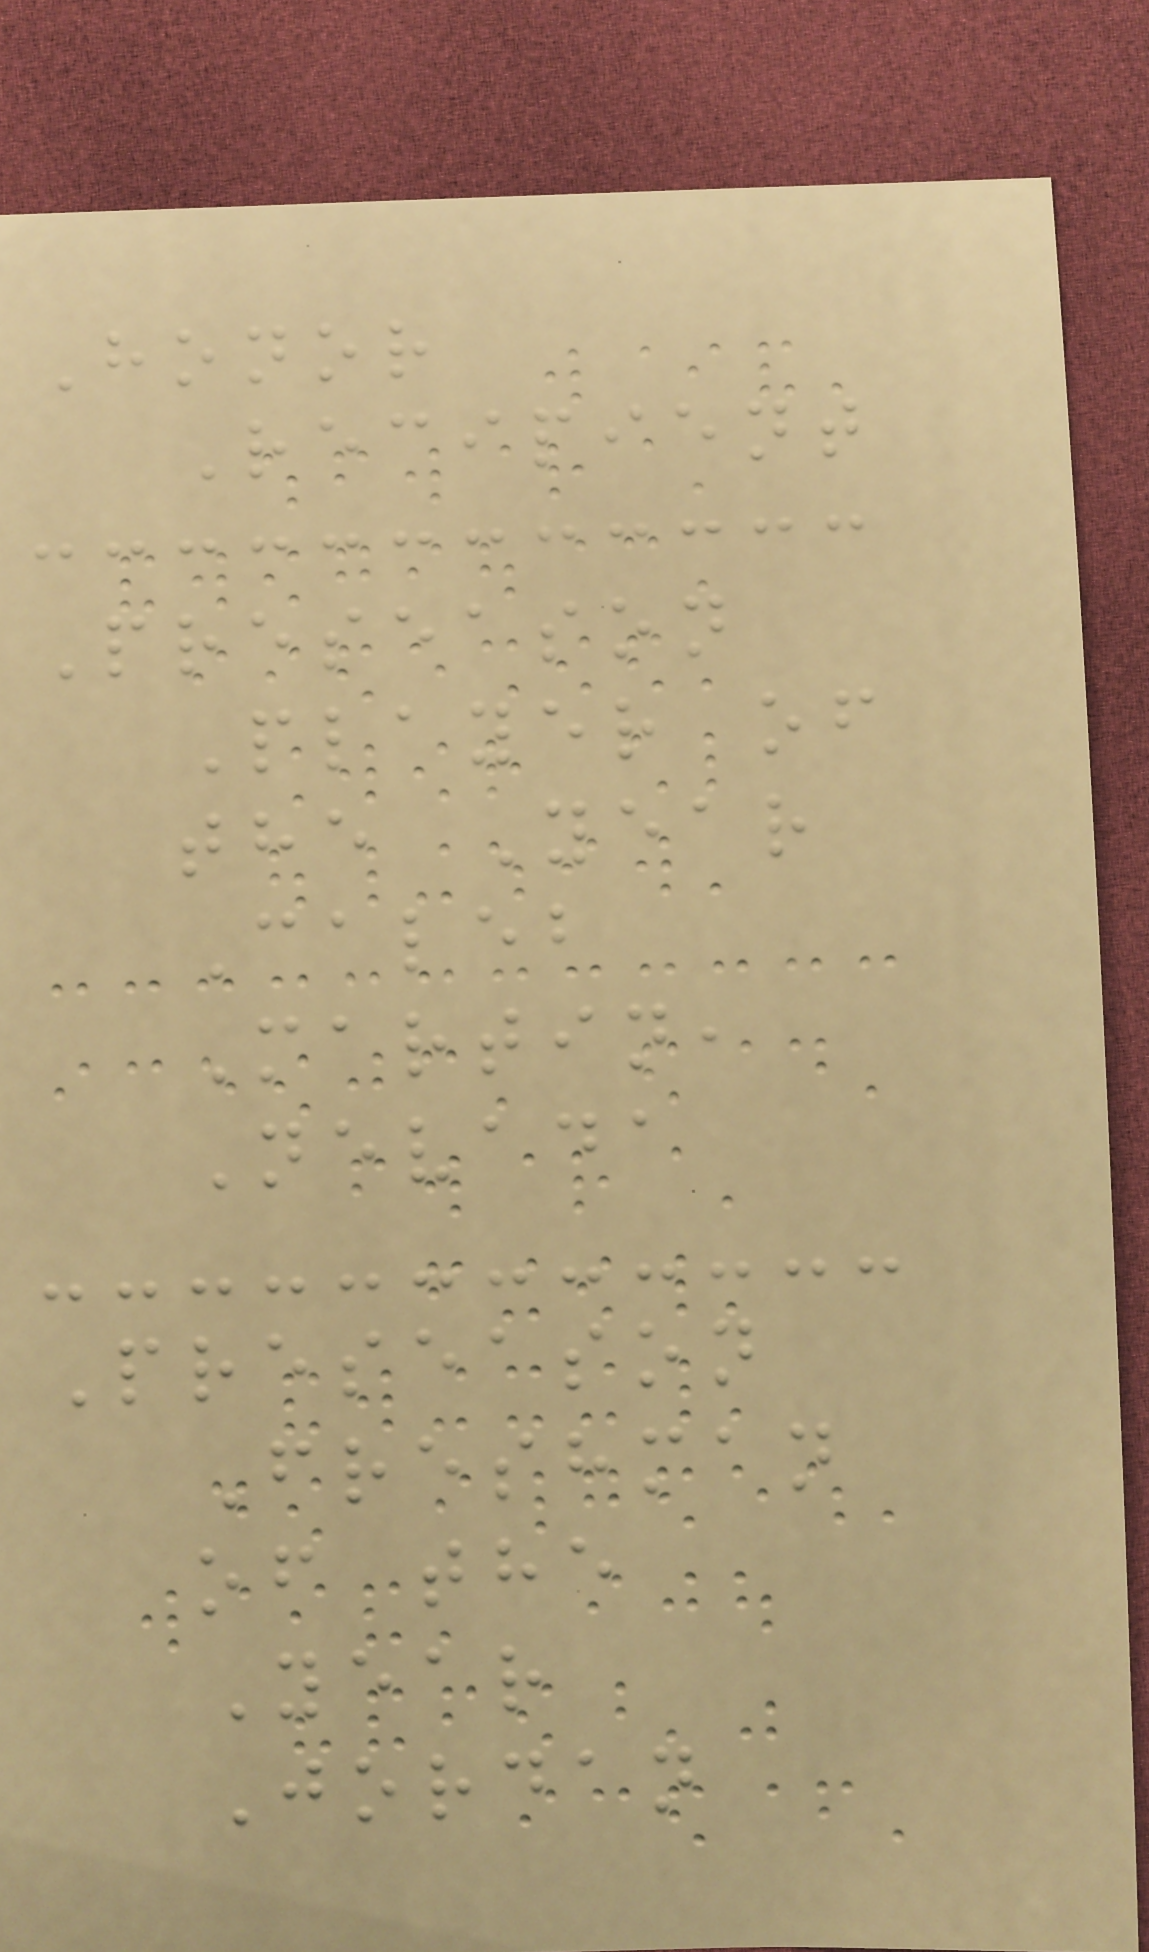Honor
Recipient
Preseason
Player of
the Year
Caleb
Martin,
Nevada
Preseason
Freshman
of the
Year
Jordan
